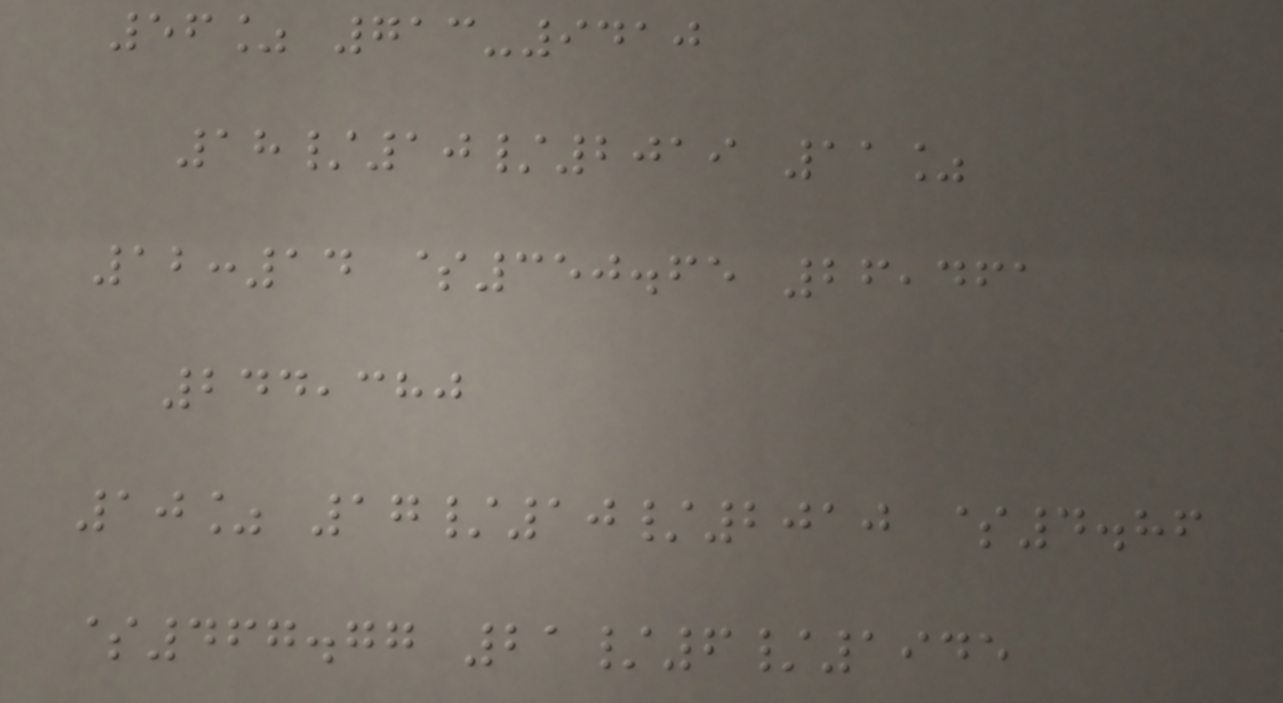56% 713-9410
18/10/2019 11%
12:14 $350.65 26,461
244,380
10% 17/10/2010 $4.86
$467.77 21/6/1945
